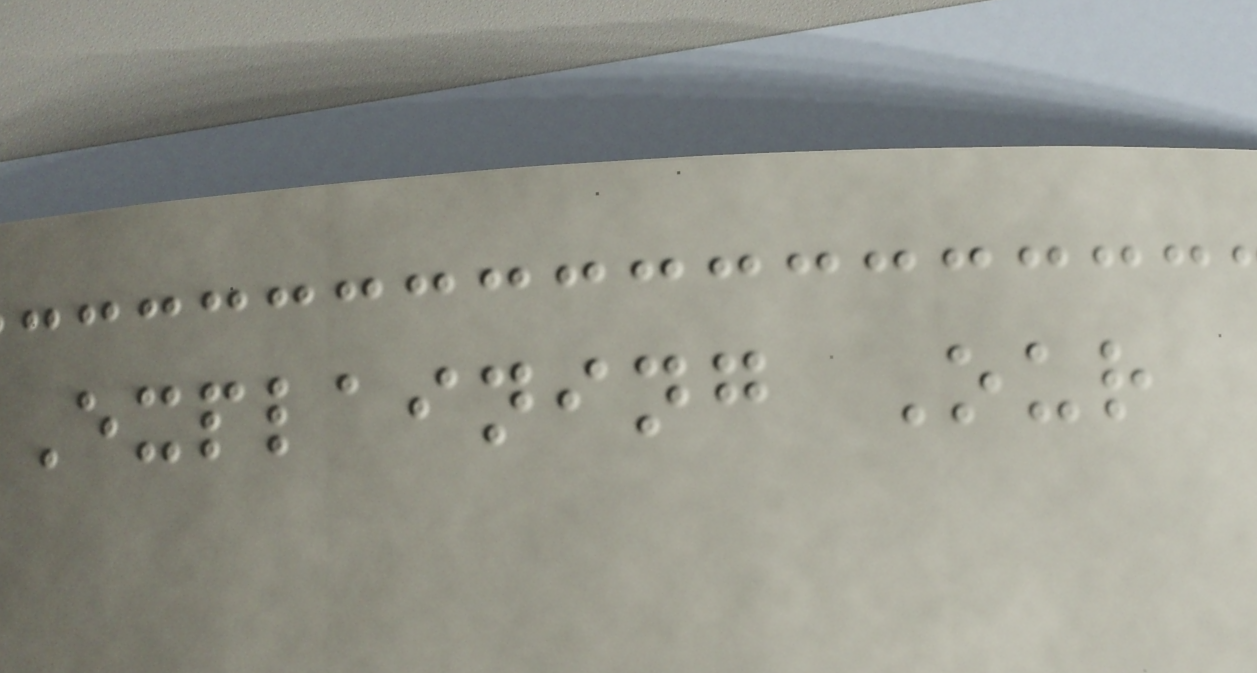Explaining Our
